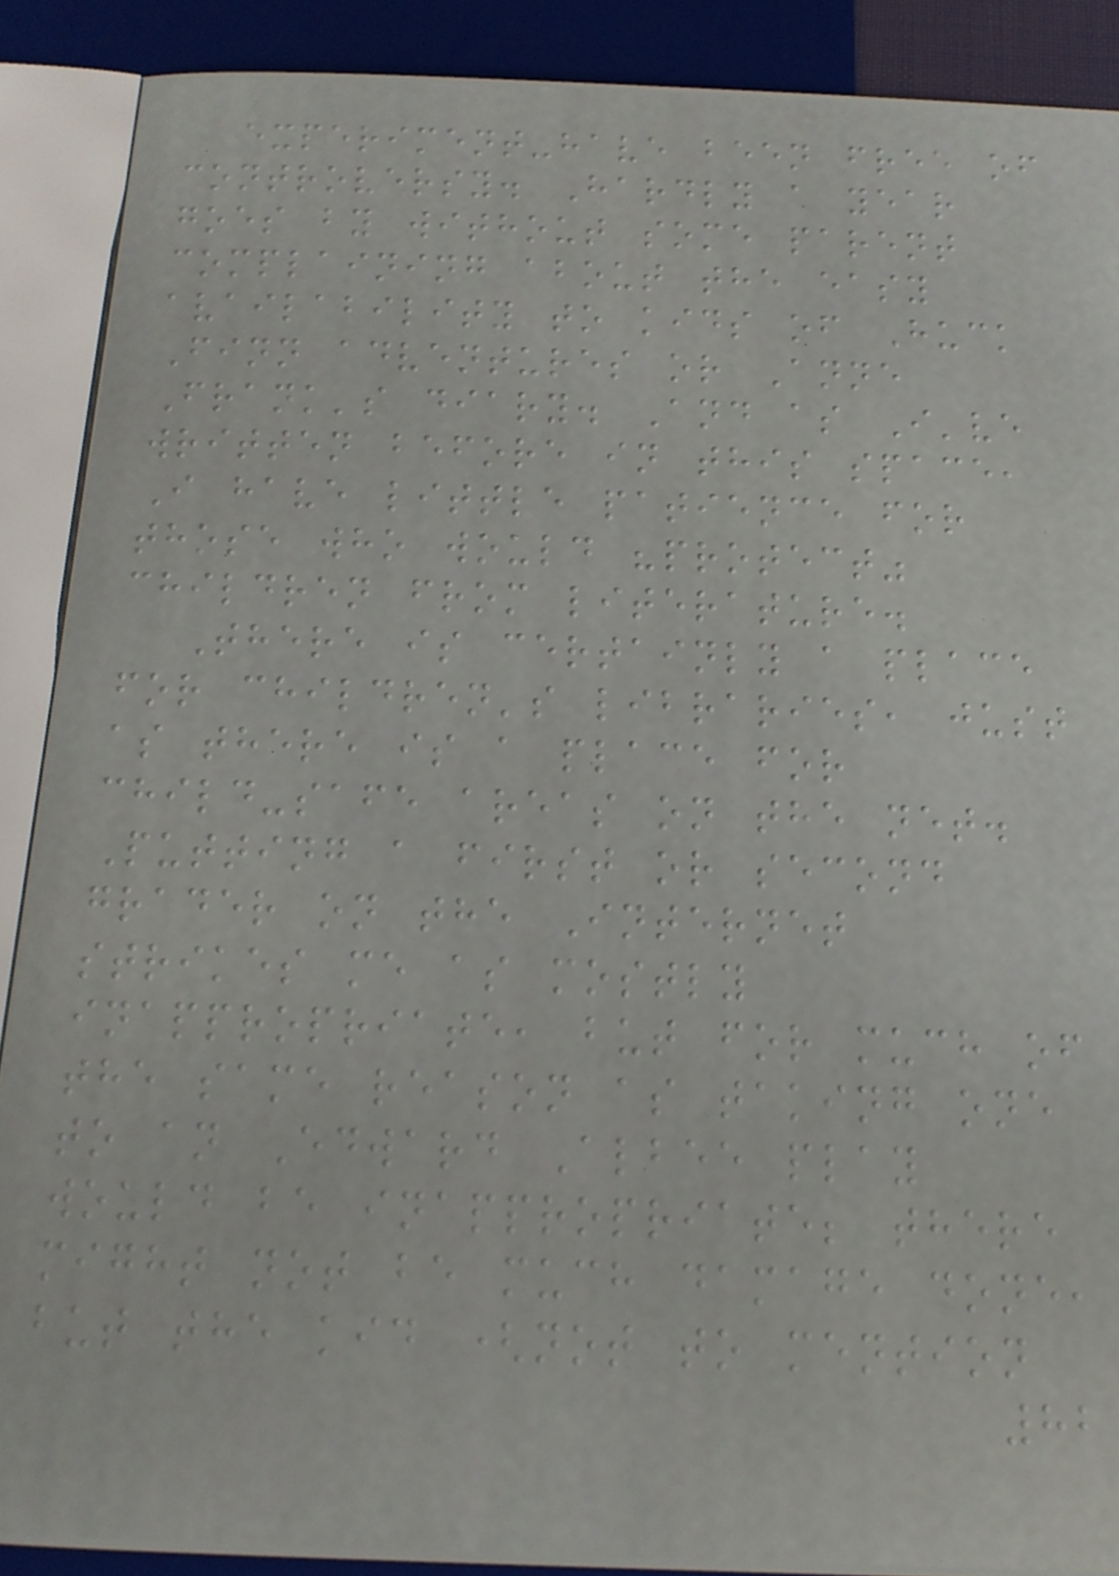experiment-have been free of
controversy. Hardly a year
goes by without some parent
complaining about the easy
availability to kids of Huck
Finn adventures or Anne
Frank's diary. And as I've
written before in this space,
I have little patience for
those who would "protect"
children from literature.
There is certainly a place
for children's libraries, just
as there is a place for
child-safe areas on the net.
Putting a first or second
grader on the Internet
strikes me as mostly
inappropriate, but for much of
the same reason as taking one
to an Edward Albee play
would be inappropriate; there
might not be much damage done,
but the kid (not to mention
82
